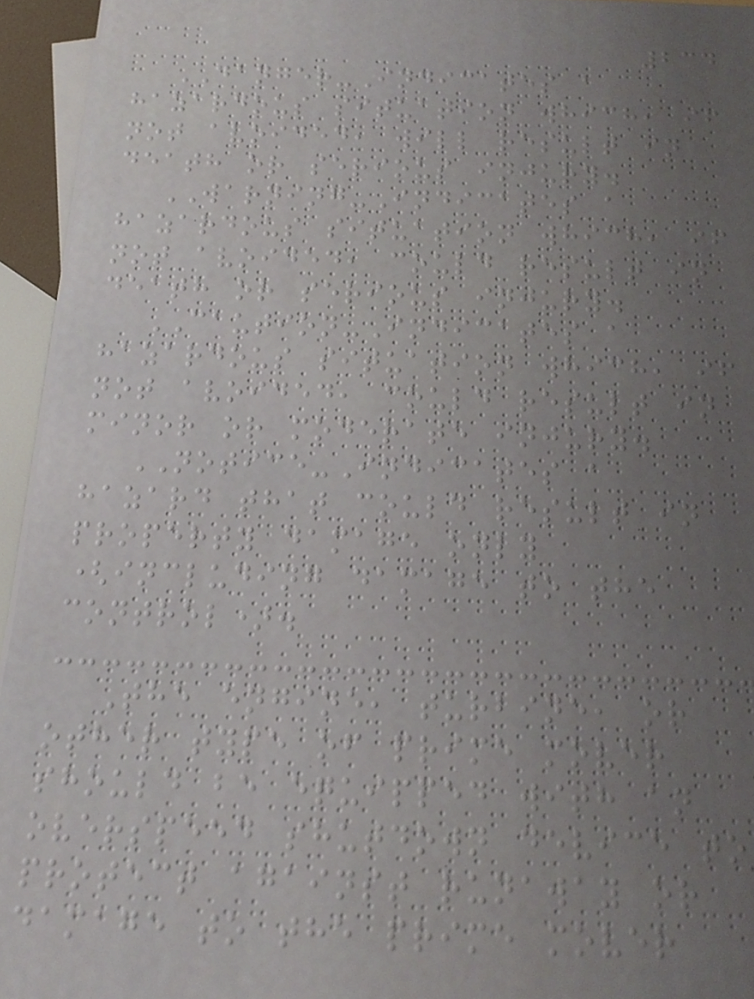234
DANGER-Indicates a
hazardous situation which, if
not avoided, will result in
death or serious injury.
WARNING-Indicates a
hazardous situation which, if
not avoided, could result in
death or serious injury.
CAUTION-Indicates a
hazardous situation which, if
not avoided, could result in
minor or moderate injury.
NOTICE-Indicates a
hazard that could result in
property damage only
(including damage to the
control).
The engine, turbine, or
other type of prime mover
should be equipped with an
overspeed shutdown device to
protect against runaway or
damage to the prime mover
